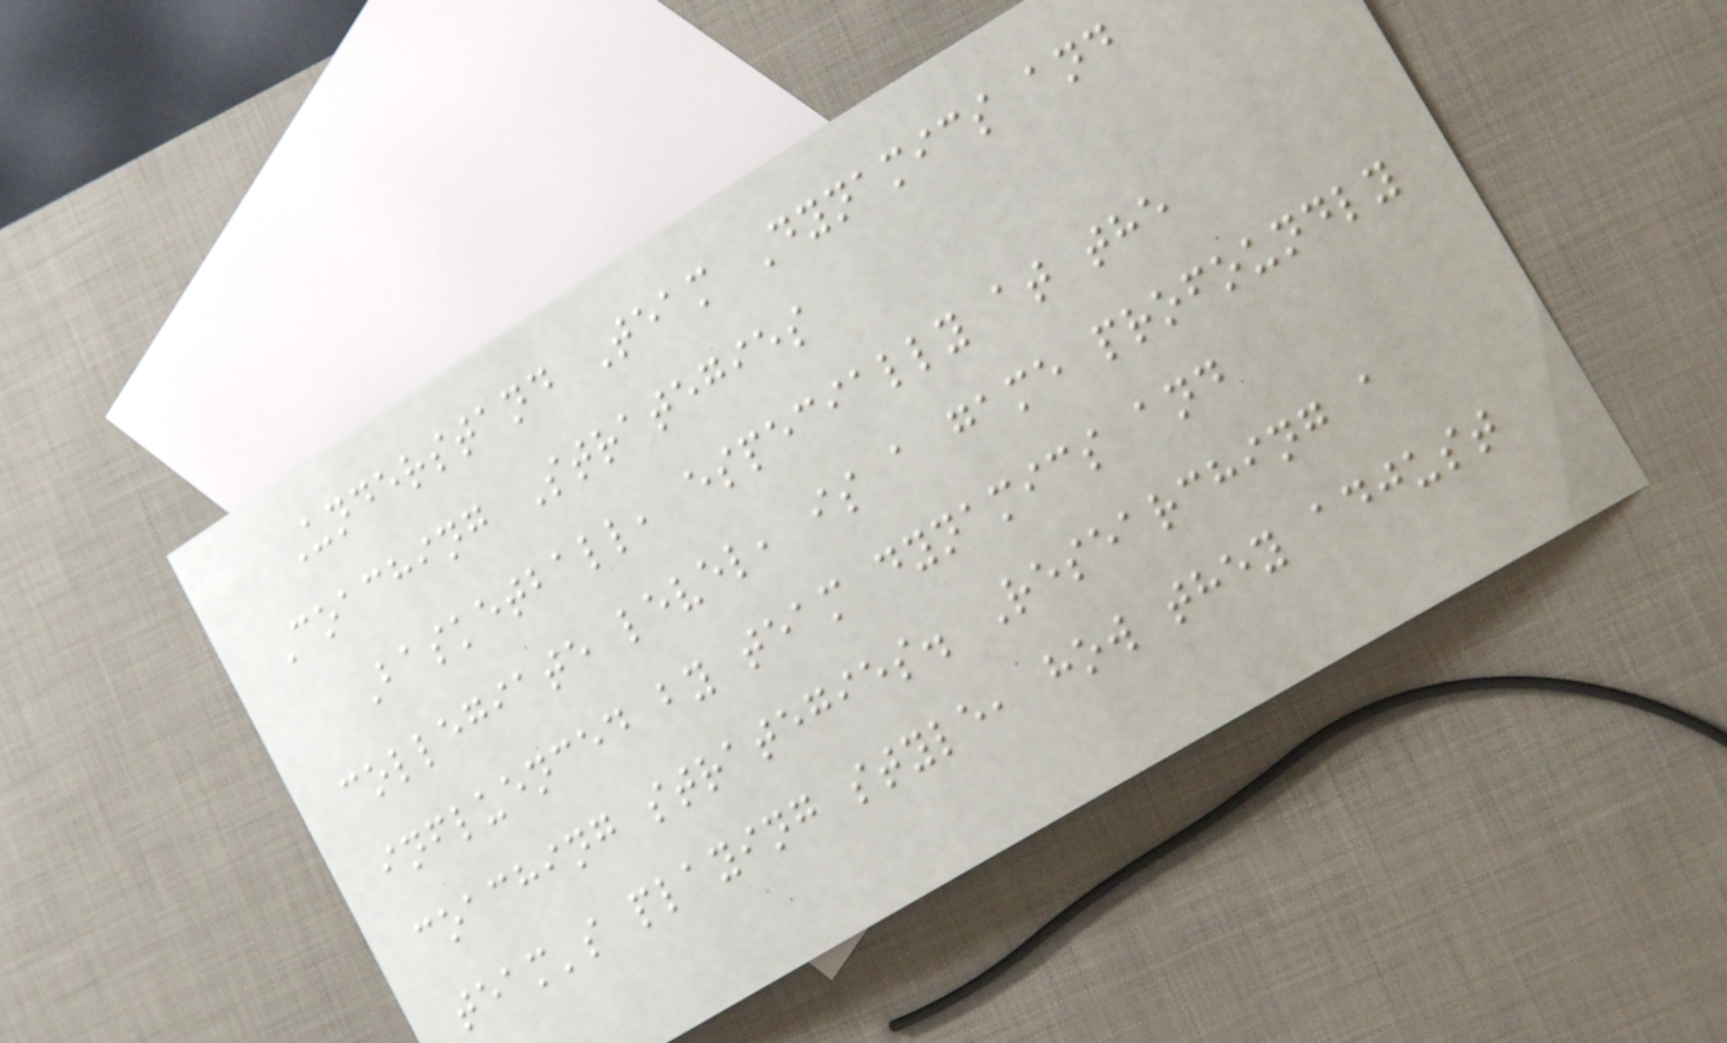Understand Team Dynamics and
Coaching Strategies
Basketball, especially at the
collegiate level, is a game profoundly
influenced by team dynamics and
coaching strategies. Researching a
team's playing style, how they adjust
